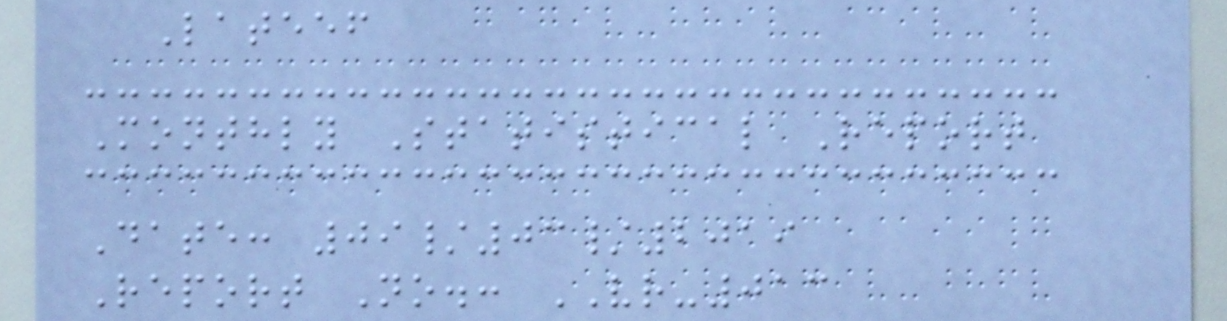Lateef
Monthly Statistical Report
Date: 09/03/2019
Report No.: VR-013
